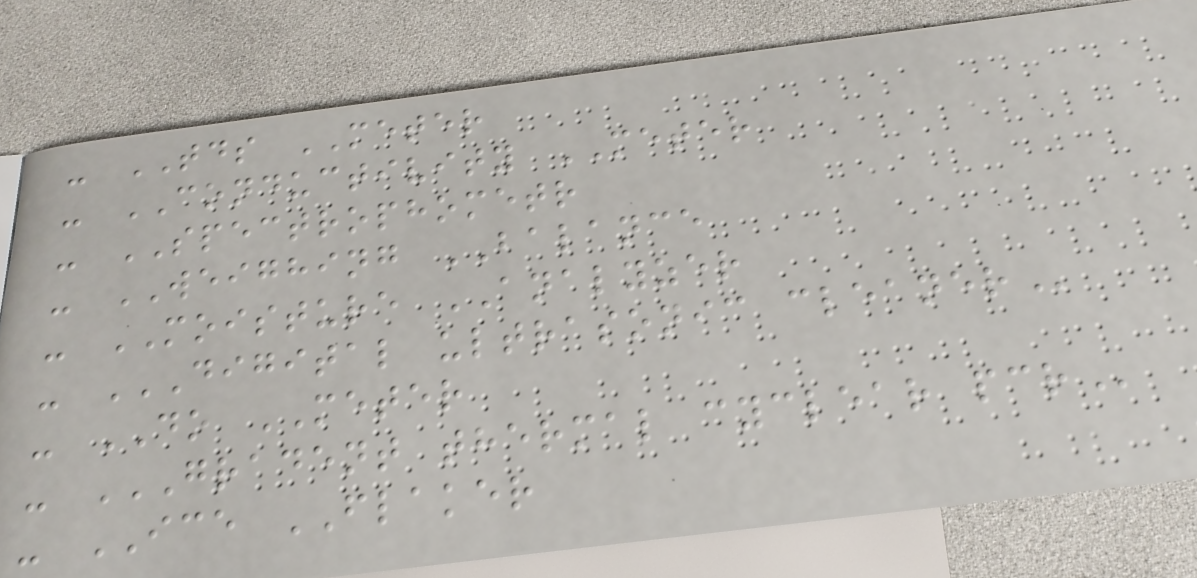- TDS METER
- CONDUCTIVITY METER
- SPECTROPHOMETR
- WEIGHING BALANCE
- MOISTURE ANALYZER
- DIGITAL ULTRASONIC CLEANER
- DO METER
- GRADENT THERMAL CYCLEAR PCR
- ICE FLAKER
